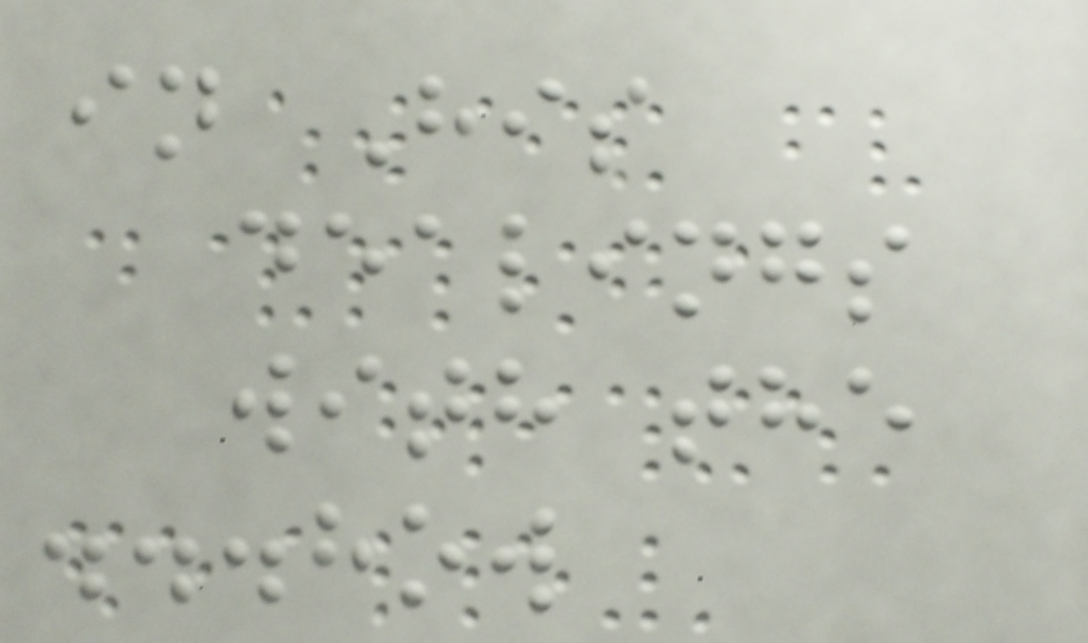in His
dealings
with the
...how
